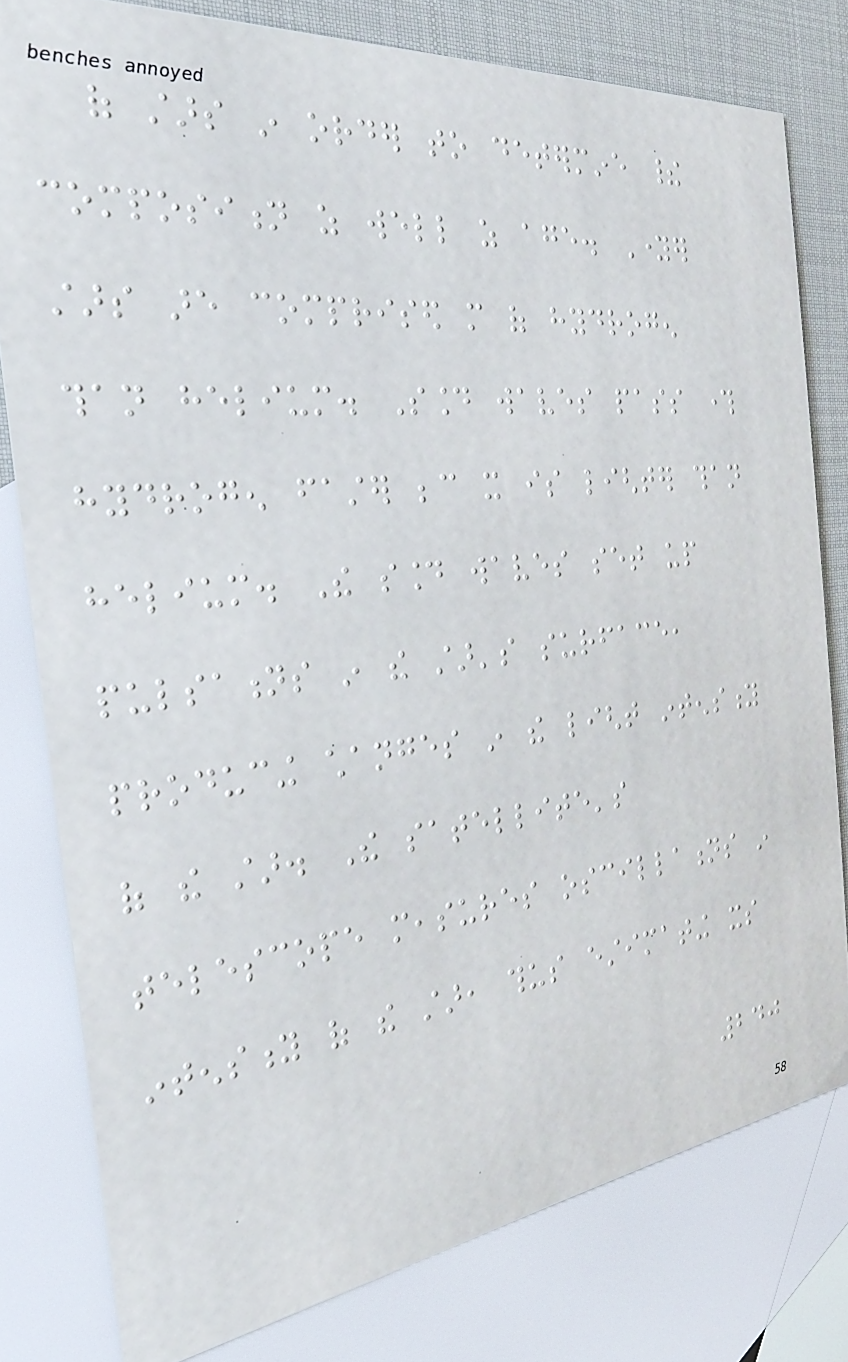of stars in order to determine their
composition as well as age. Younger
stars are comprised more of hydrogen
than helium. Sound waves pass through
hydrogen faster because it is lighter than
helium. The sound waves set up
pulsations in the star's surface,
producing changes in the light intensity
of the star. The satellite's
telescope measures oscillations in
intensity of the star, thus estimating its
240
